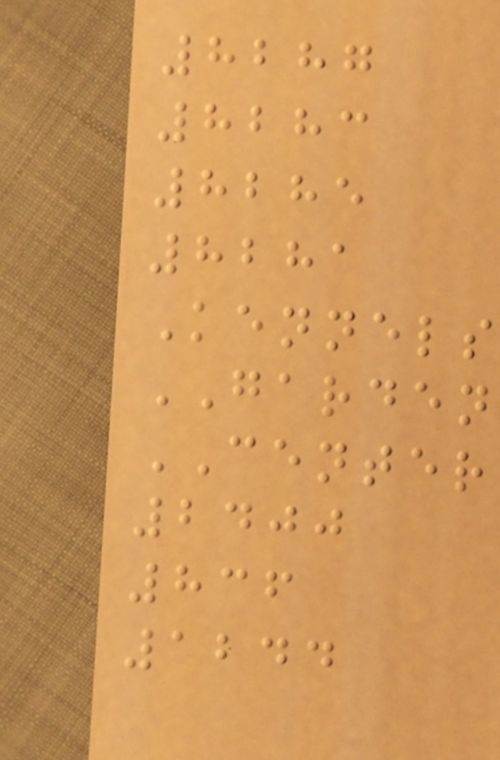8287
8283
8285
8281
Kennels
GARDEN
CENTER
2400
836
1244
